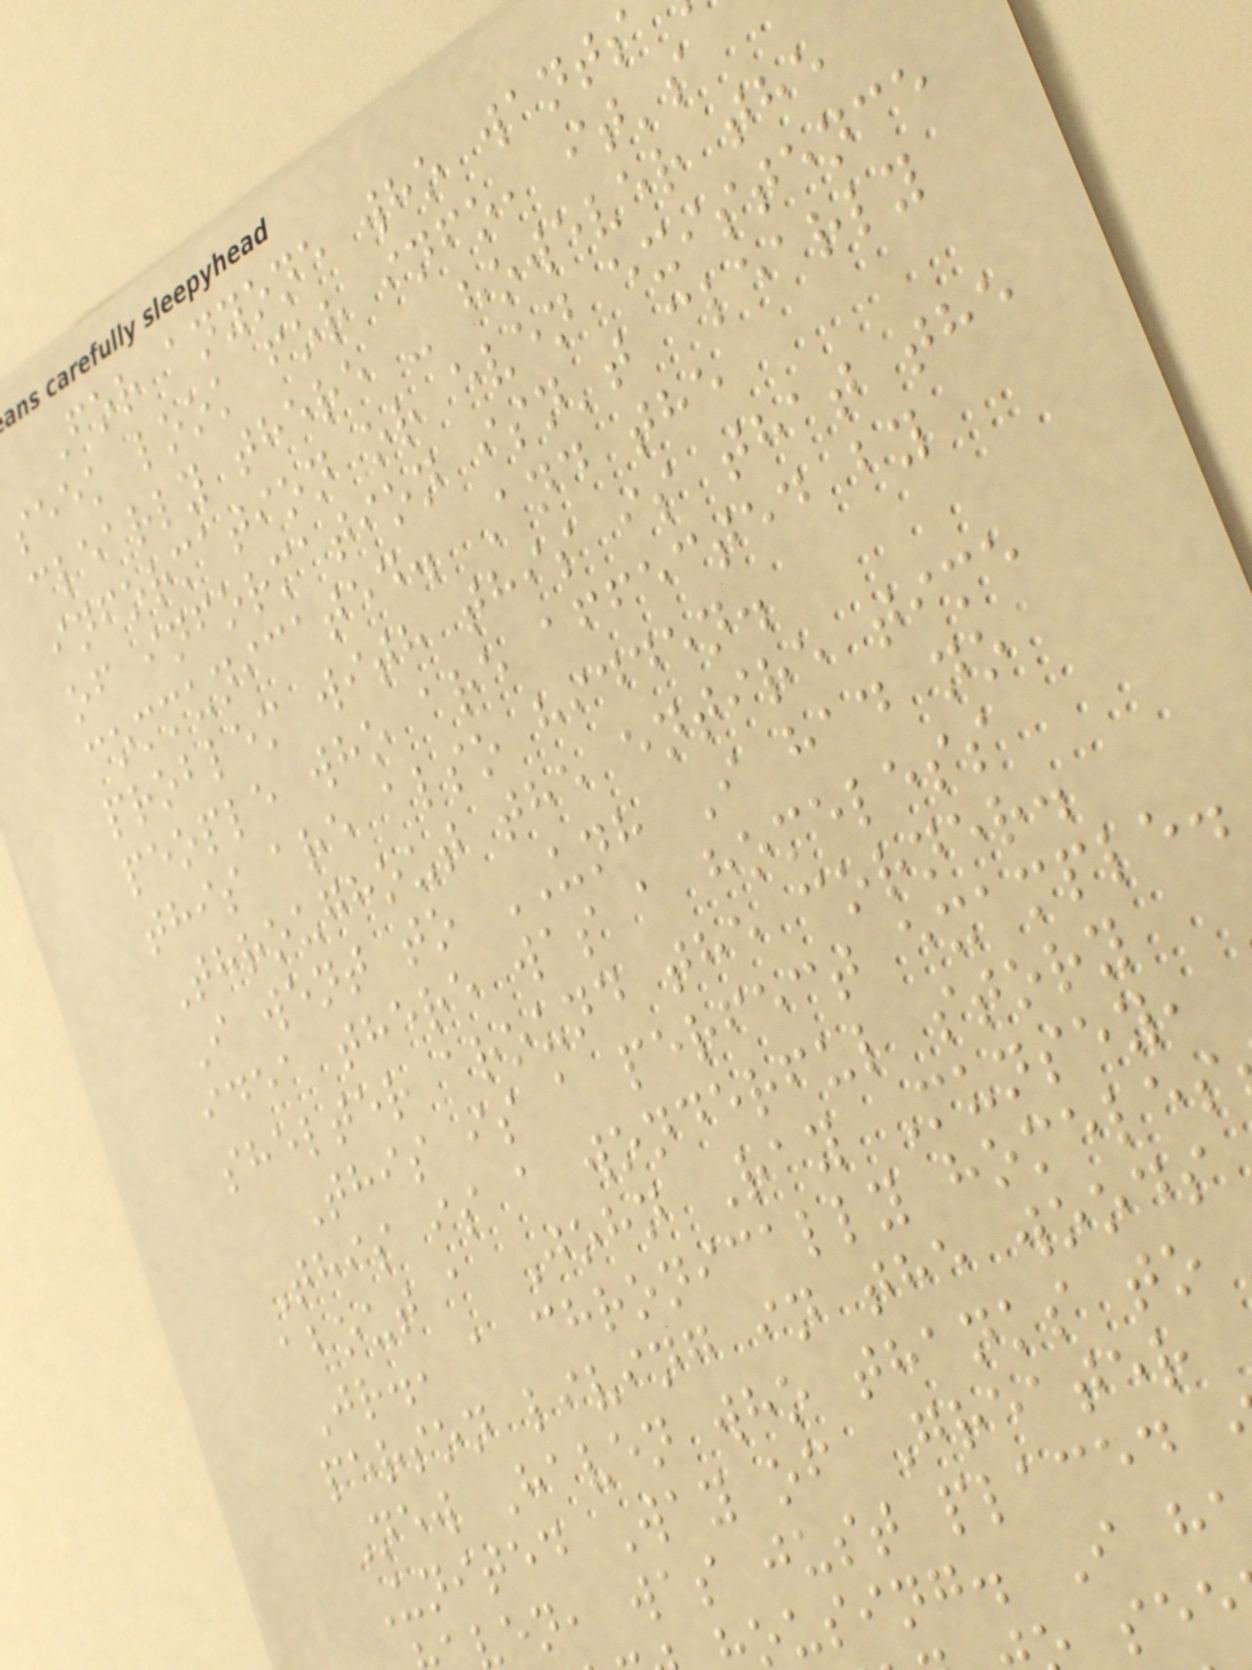For anyone who wants
seek look for info, it's
clearly there - however the
information or even existence
of information isn't clearly
communicated. And the
problem with this is that the
people who are affected by
this are also hidden.
Throughout the entire time
I went to UNH I had no
idea there was a homeless
shelter around the corner.
This is a perfect example.
This is a wonderful story
about a John Ray Munsey,
Jr., a chronically homeles
person living in the woods
New Haven who thanks to
United Way of Greater
ven, was just placed
ousing. I h
